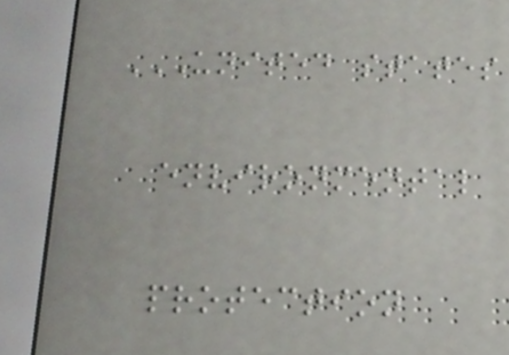UNITED STATES
ENVIRONMENTAL
PROTECTION
